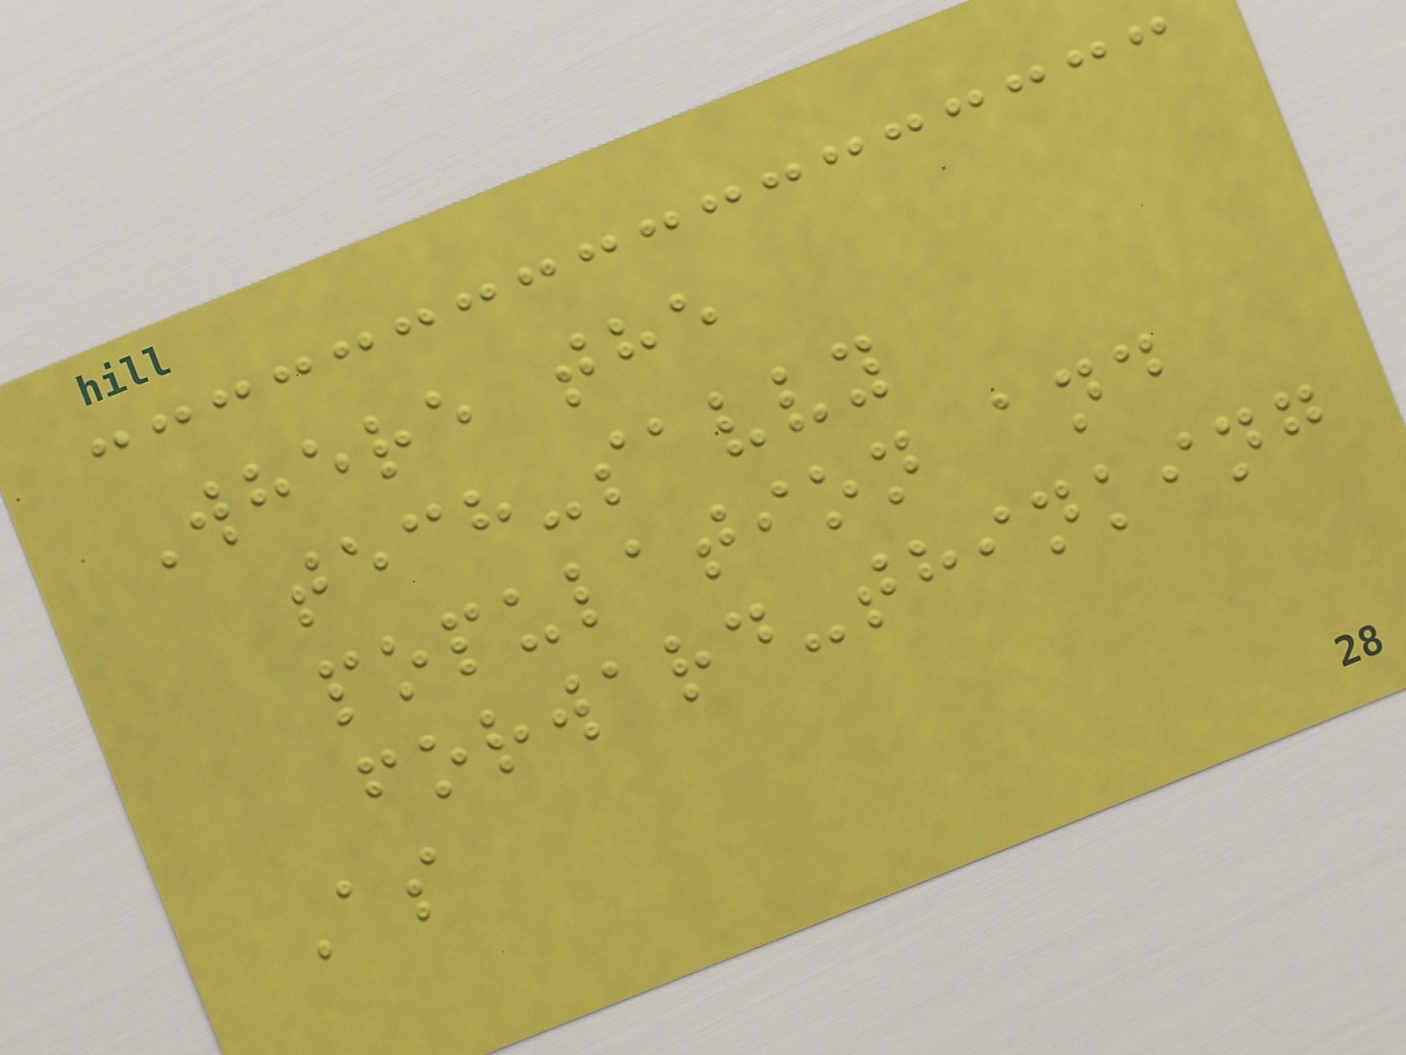Where the
tech-savvy
population and
forward-thinking
As
